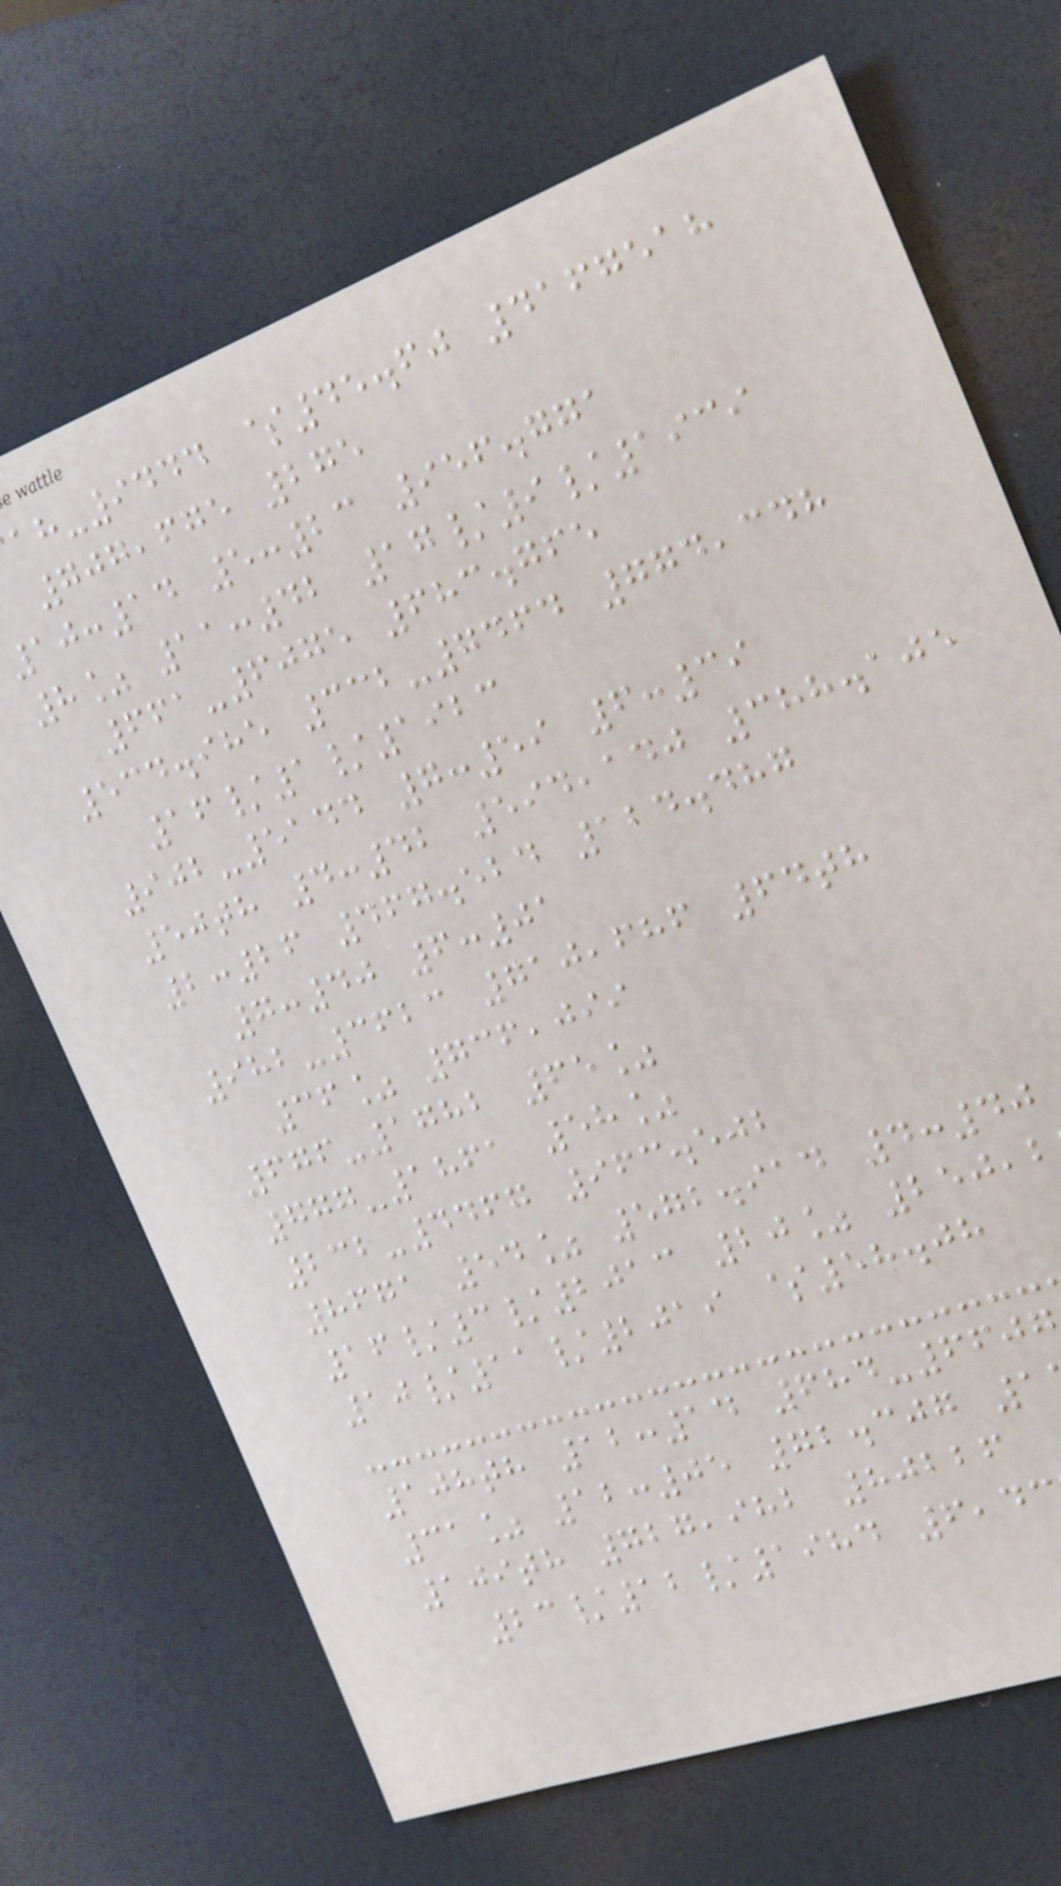-9444 $45.60 4167518
707,675 275
10:14 5:23 956.771
8% 11:42 17/9/1939
661-6075 683.765
534.985 332-7464 774,348
16/1/1923
902-5144 7:59 6:39
50th 4:42 594,140 388.105
2:26 467.524 124.487
7:40 6:01
982-3623 710,686 64th
36% 736,099
676-1782 65%
777-1861 58%
232-4467 963.502
8671 54% 572.914 4:40
16/3/2013 20% 250,2
10/11/2019 $58.08
108th 12:14 684-6607
31% 12:05 72.307 1
109th 727,982 80226
23/12/1984 6,4
